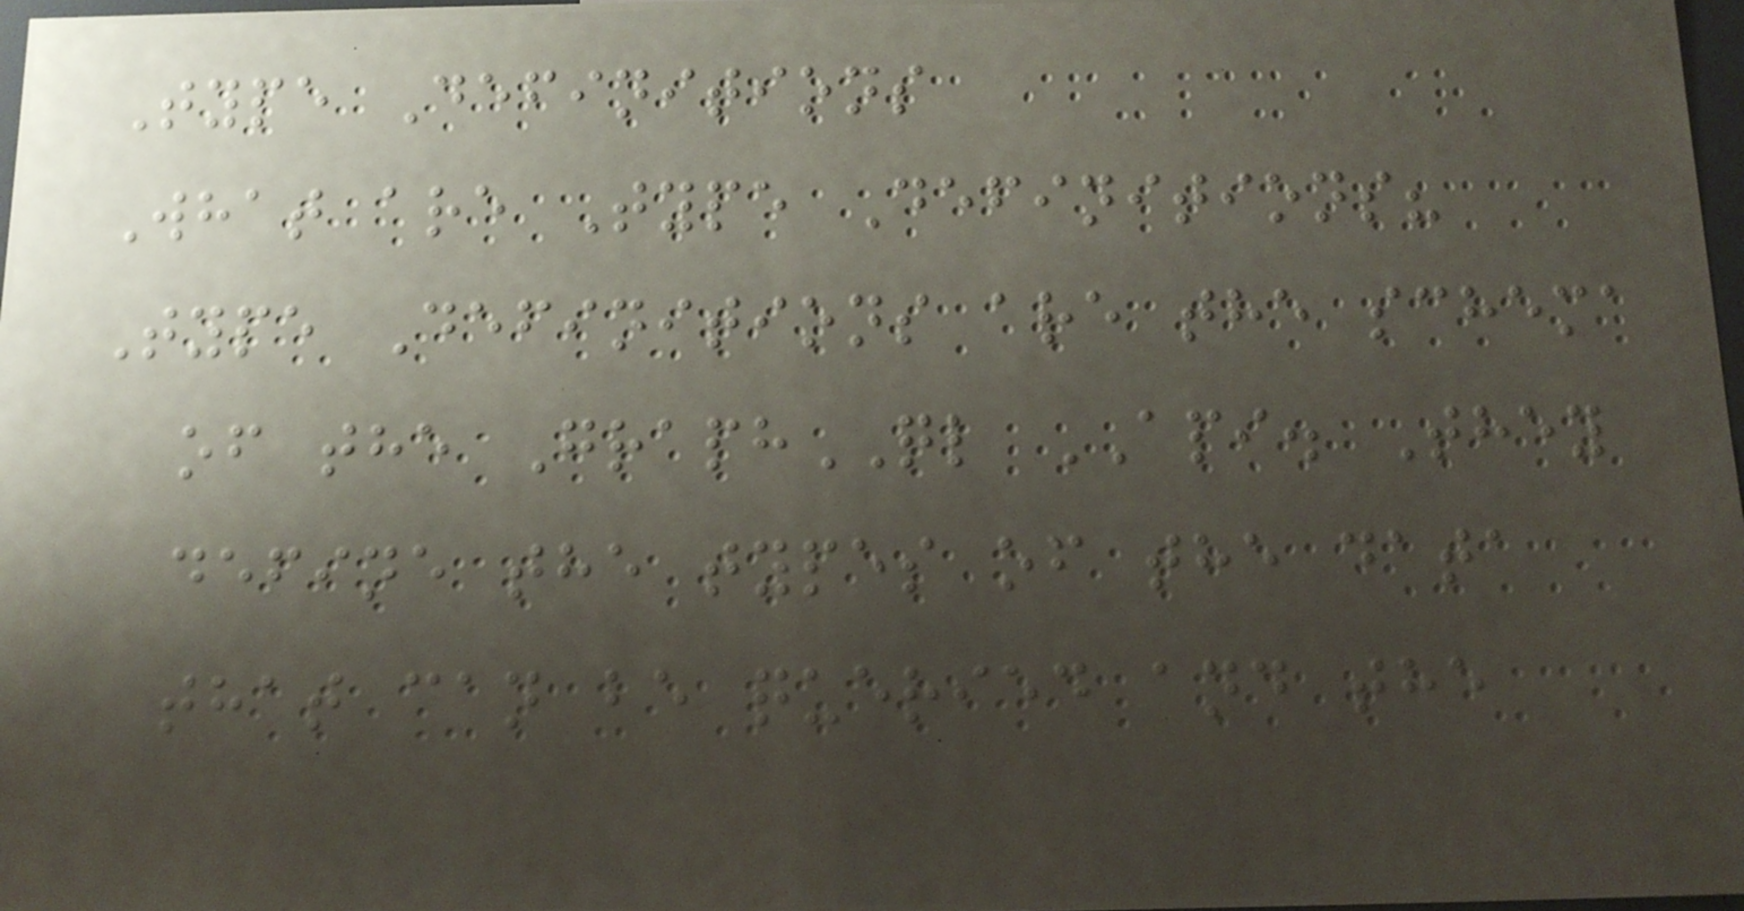Type Definitions
What are Type Definitions?
Type Definitions are the schema
of the GraphQL API. They
define the types of the data
that can be queried and the
